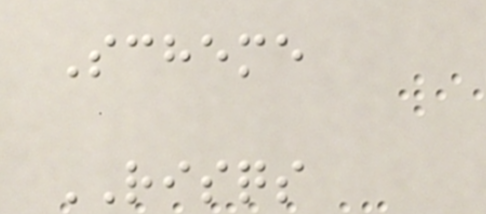Scheme
RISQS
